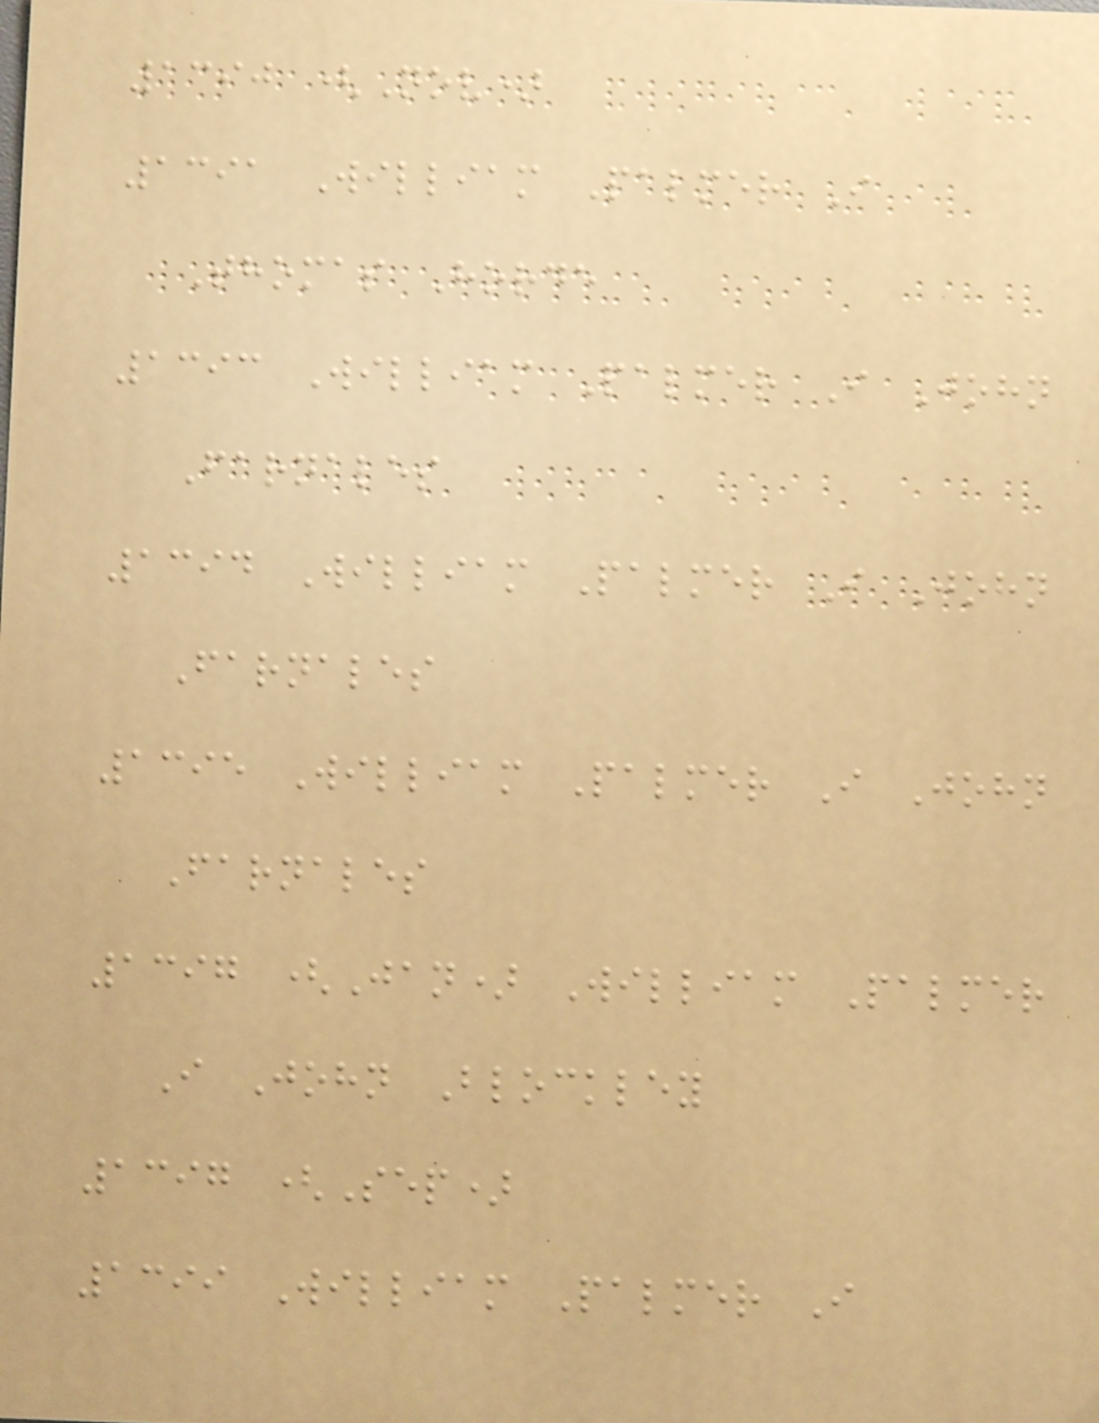1390 (Nov)
1391 William Palmer I
Thomas Horde
1393 William Palmer I John
Farnales
1394 William Palmer I John
Farnales
1395 William Palmer I John
Farnales
1397 (Jan) William Palmer
I John Blockley
1397 (Sep)
1399 William Palmer I
